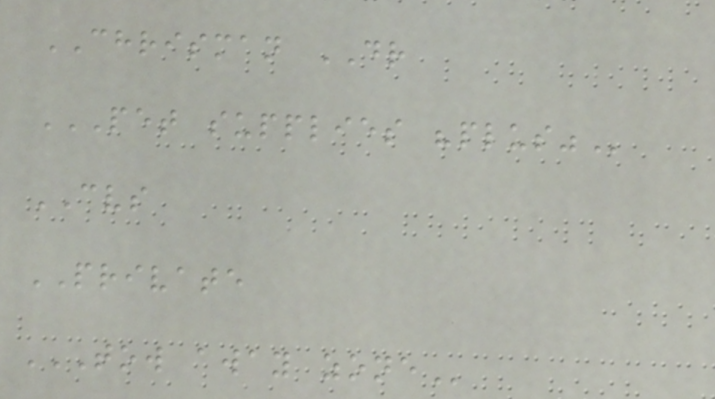CHRISMAN DR
PET SUPPLIES "PLUS"
CVS
PRIVATE
TOW AWAY ZONE
